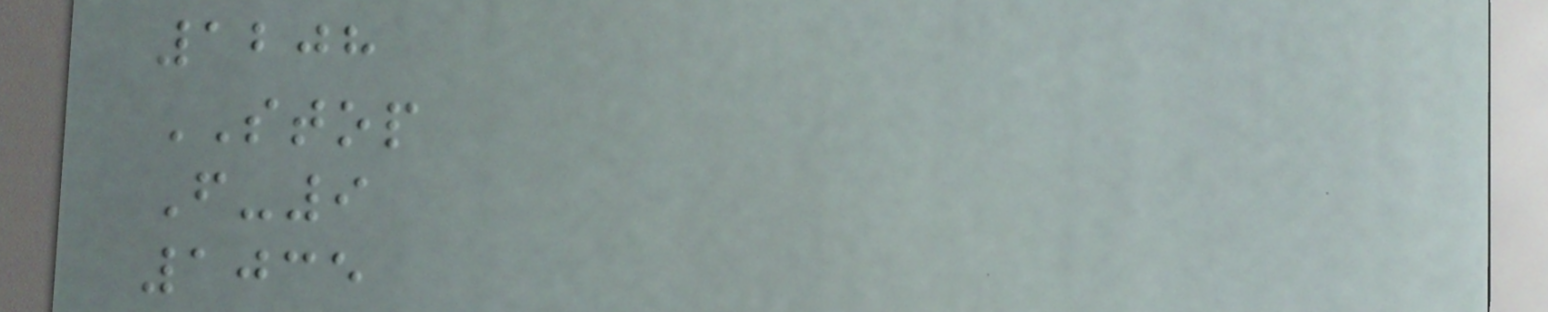1208
STOP
F-9
1035
